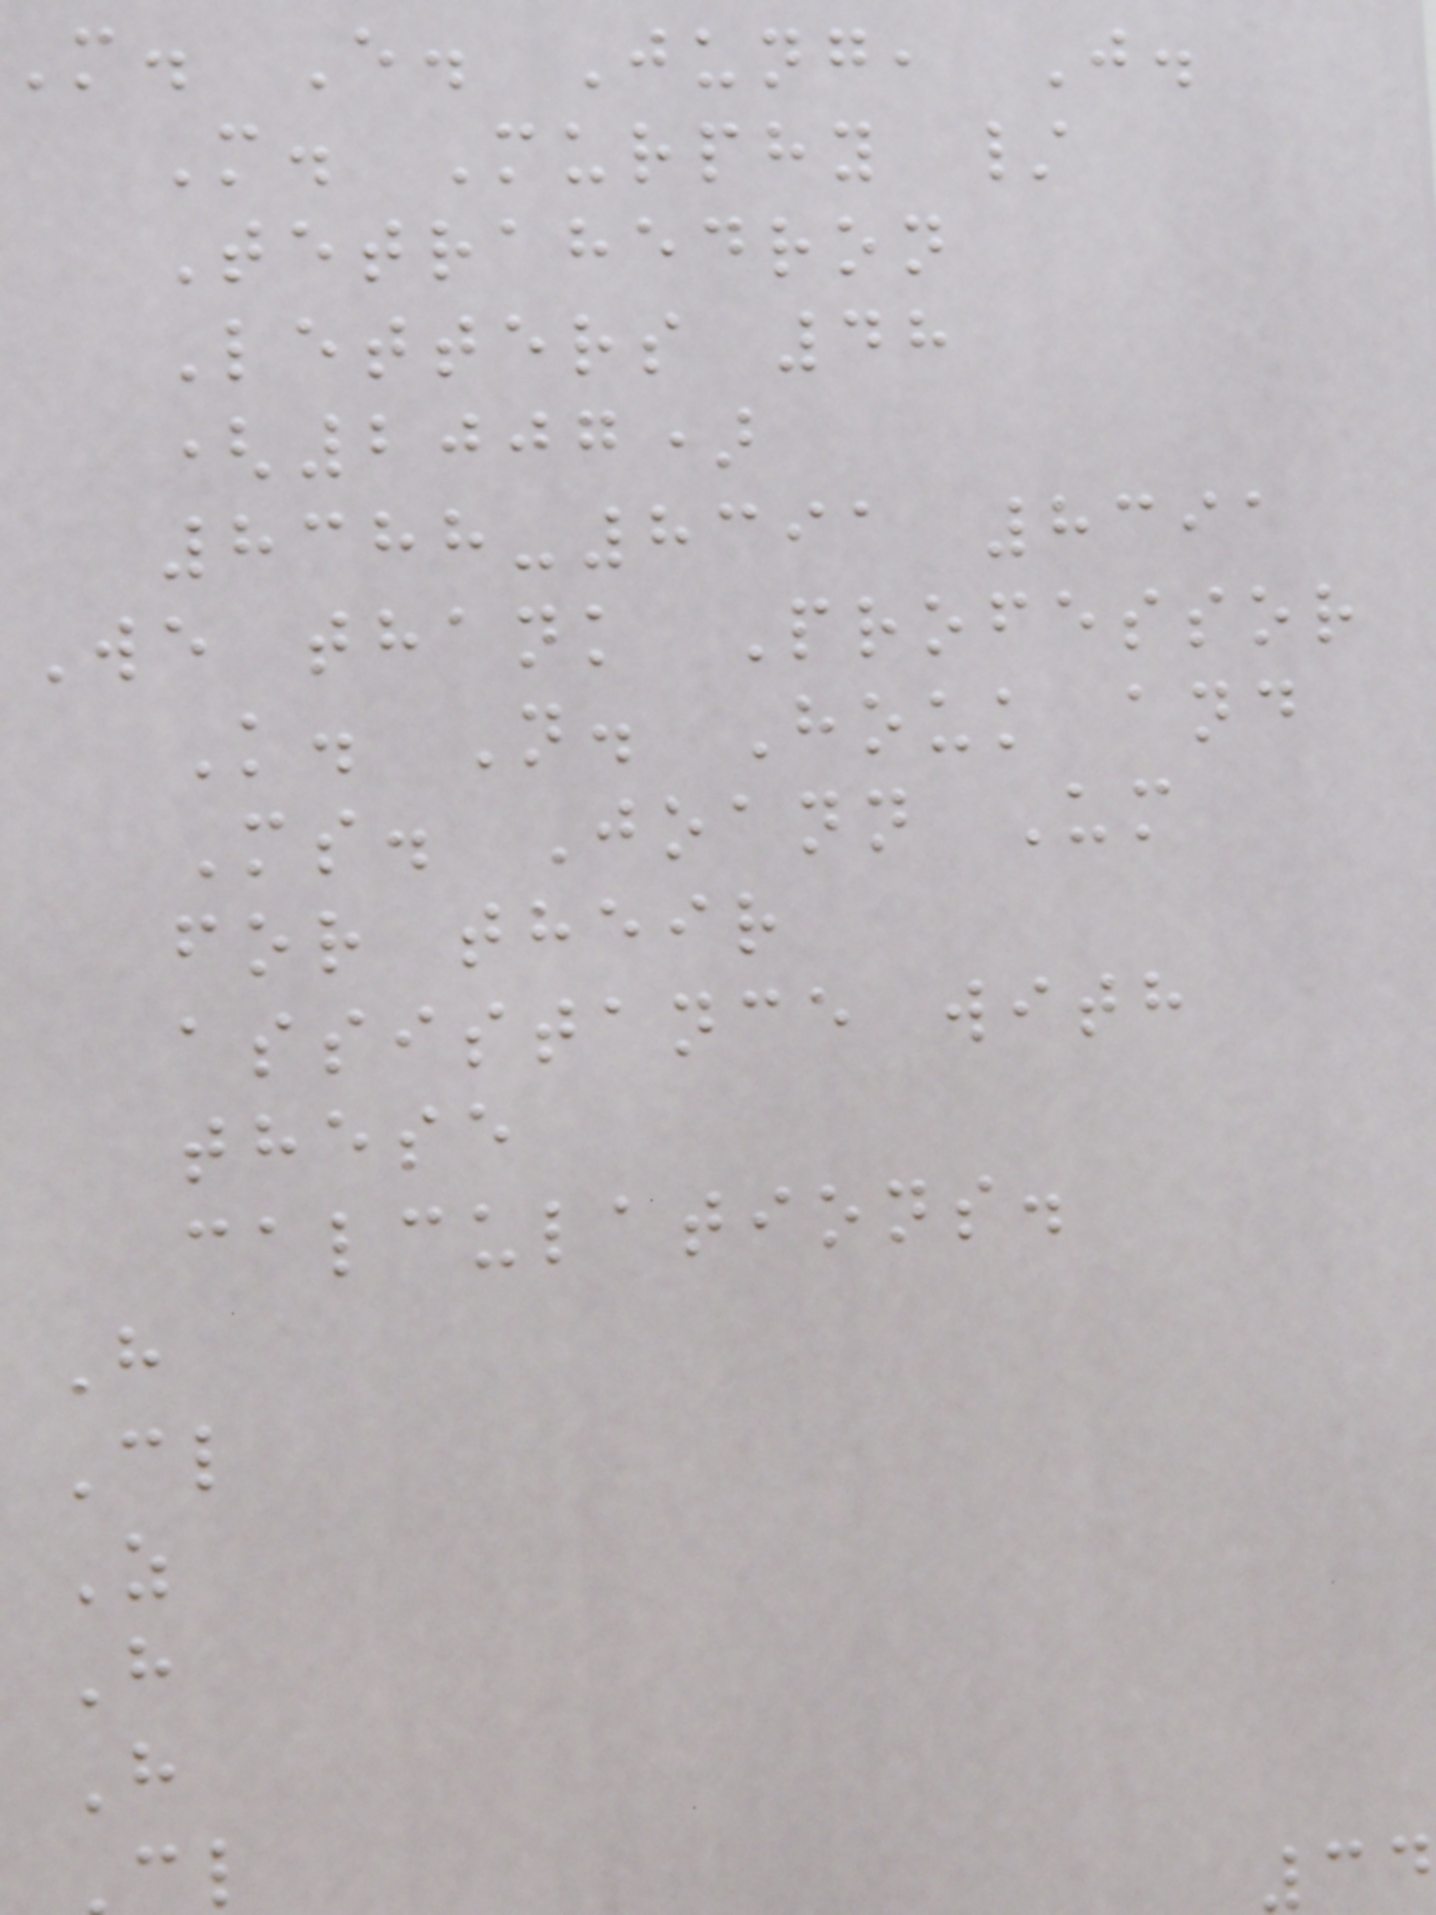m. E. Jung, J.
M. Murphy /
Tetrahedron
Letters 48
(2007)
8388-8391 8391
We thank Professor
K. N. Houk and
Ms. Joann Um
for their
assistance with
these
calculations.
H
Cl
Z
H
H
34
